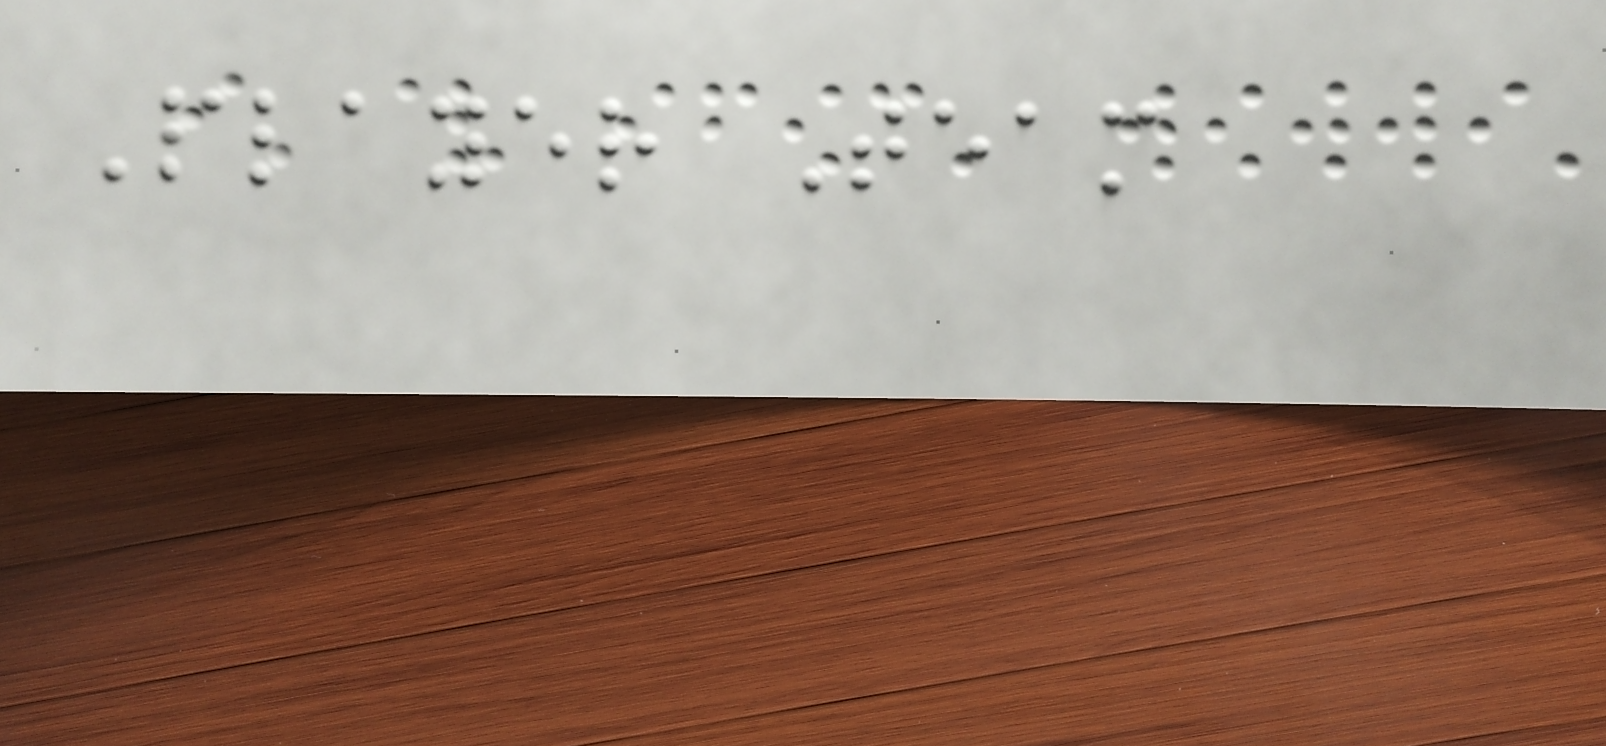Player Team
